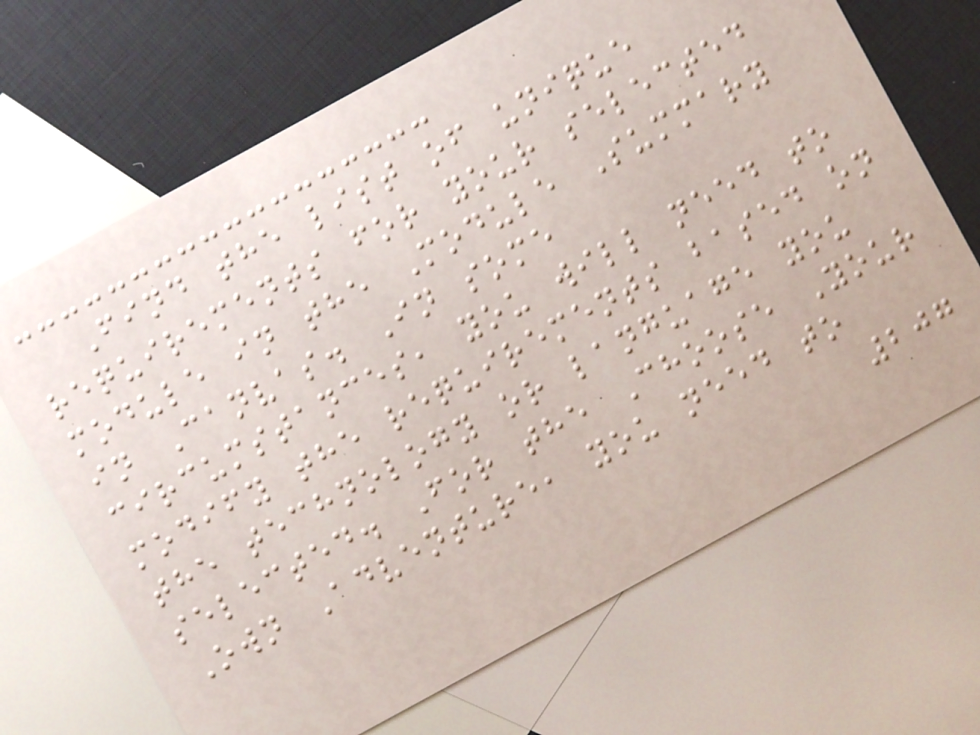Find the list of unique
requirements for your selected
module in the Module Summary
in Canvas. In some
circumstances, you will need to
modify the requirements based on
the technology or language you
selected. For the Choose Your
Own Adventure, you need to
207
